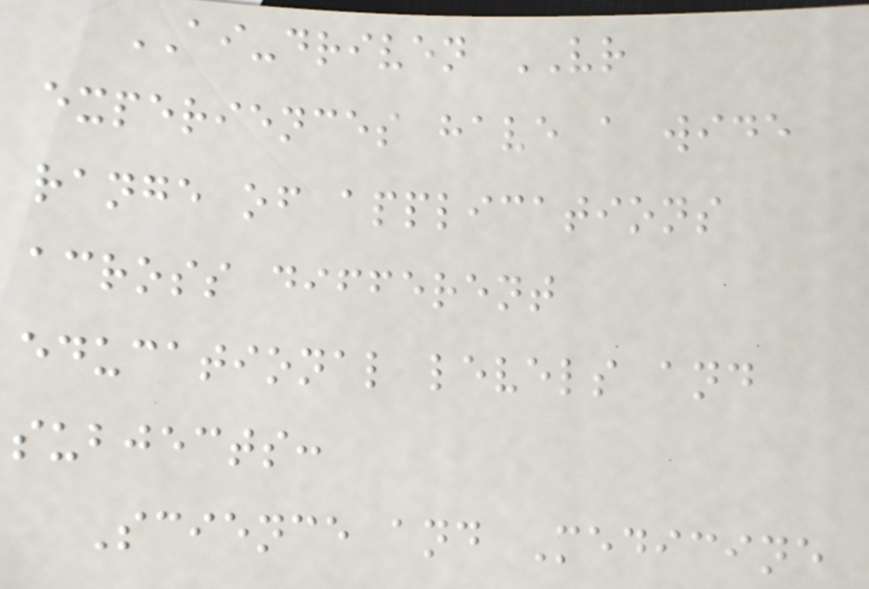AI-driven VR
experiences have a wide
range of applications
across different
educational levels and
subjects:
Science and Medicine
